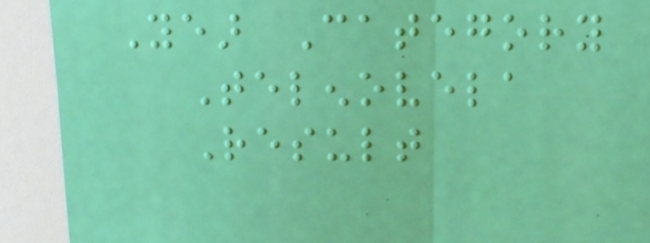Year Category
Telenovela
Result
